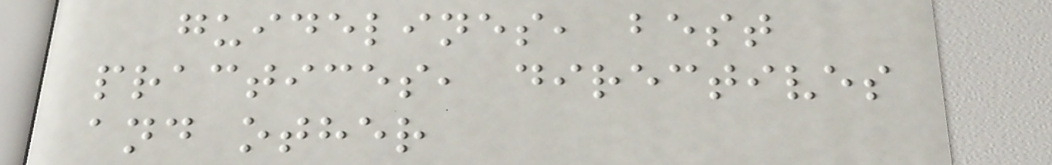guidelines, best
practices, directives
and other
